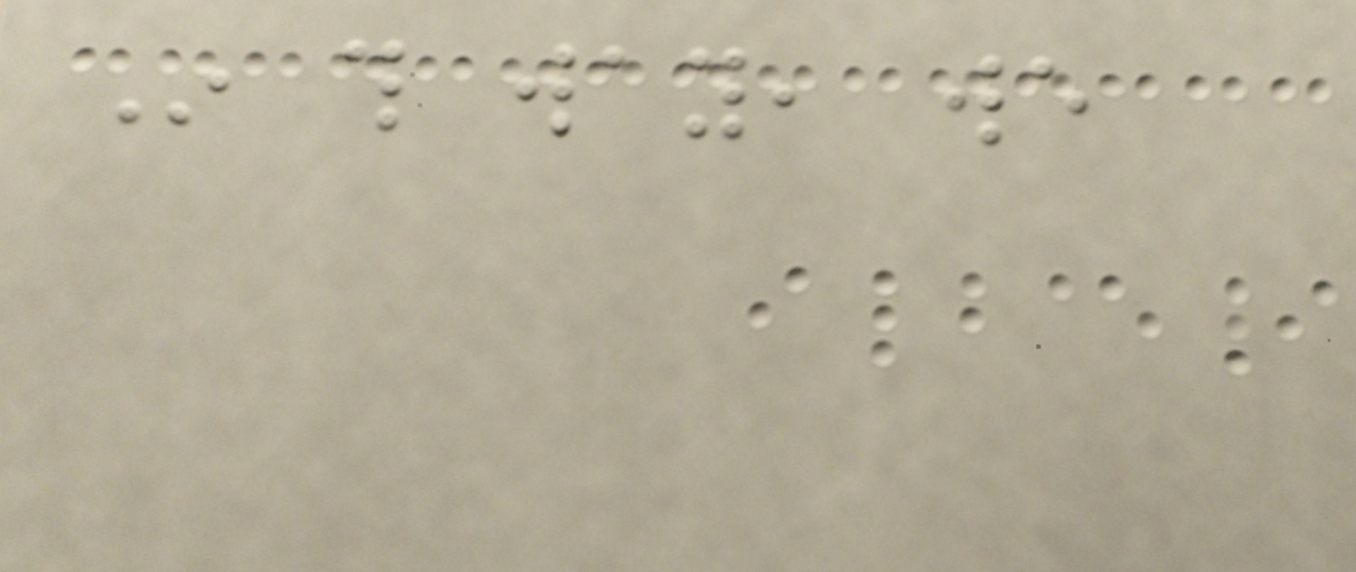In this way, we
